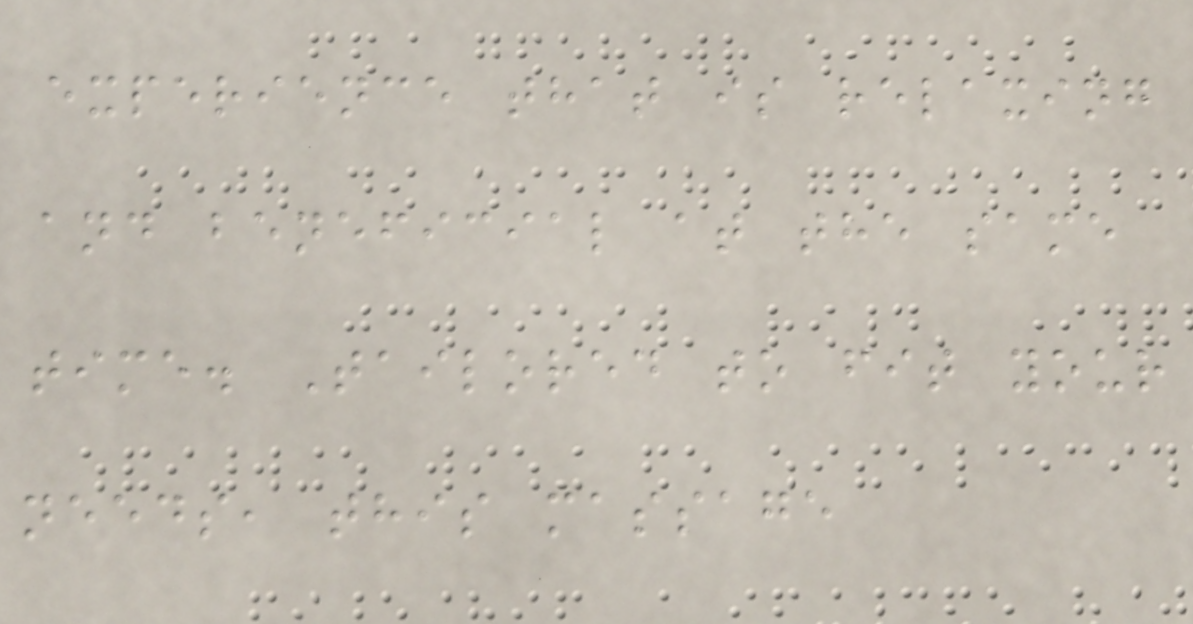experience that is relaxing
and beneficial at the same
time. Tailored to fit your
needs, this massage
